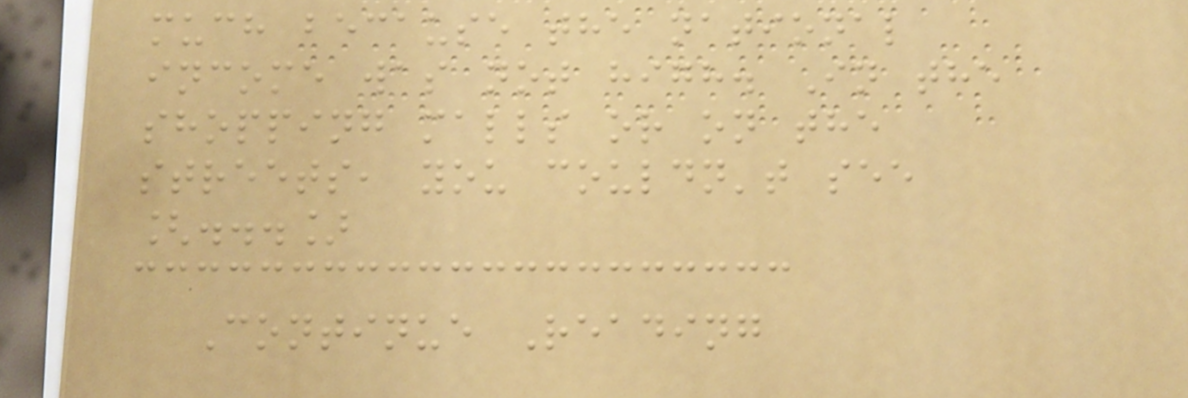much because the national
income was not high. In the
shopping malls or on the
streets, you couldn't see
[...]
Continue Reading
